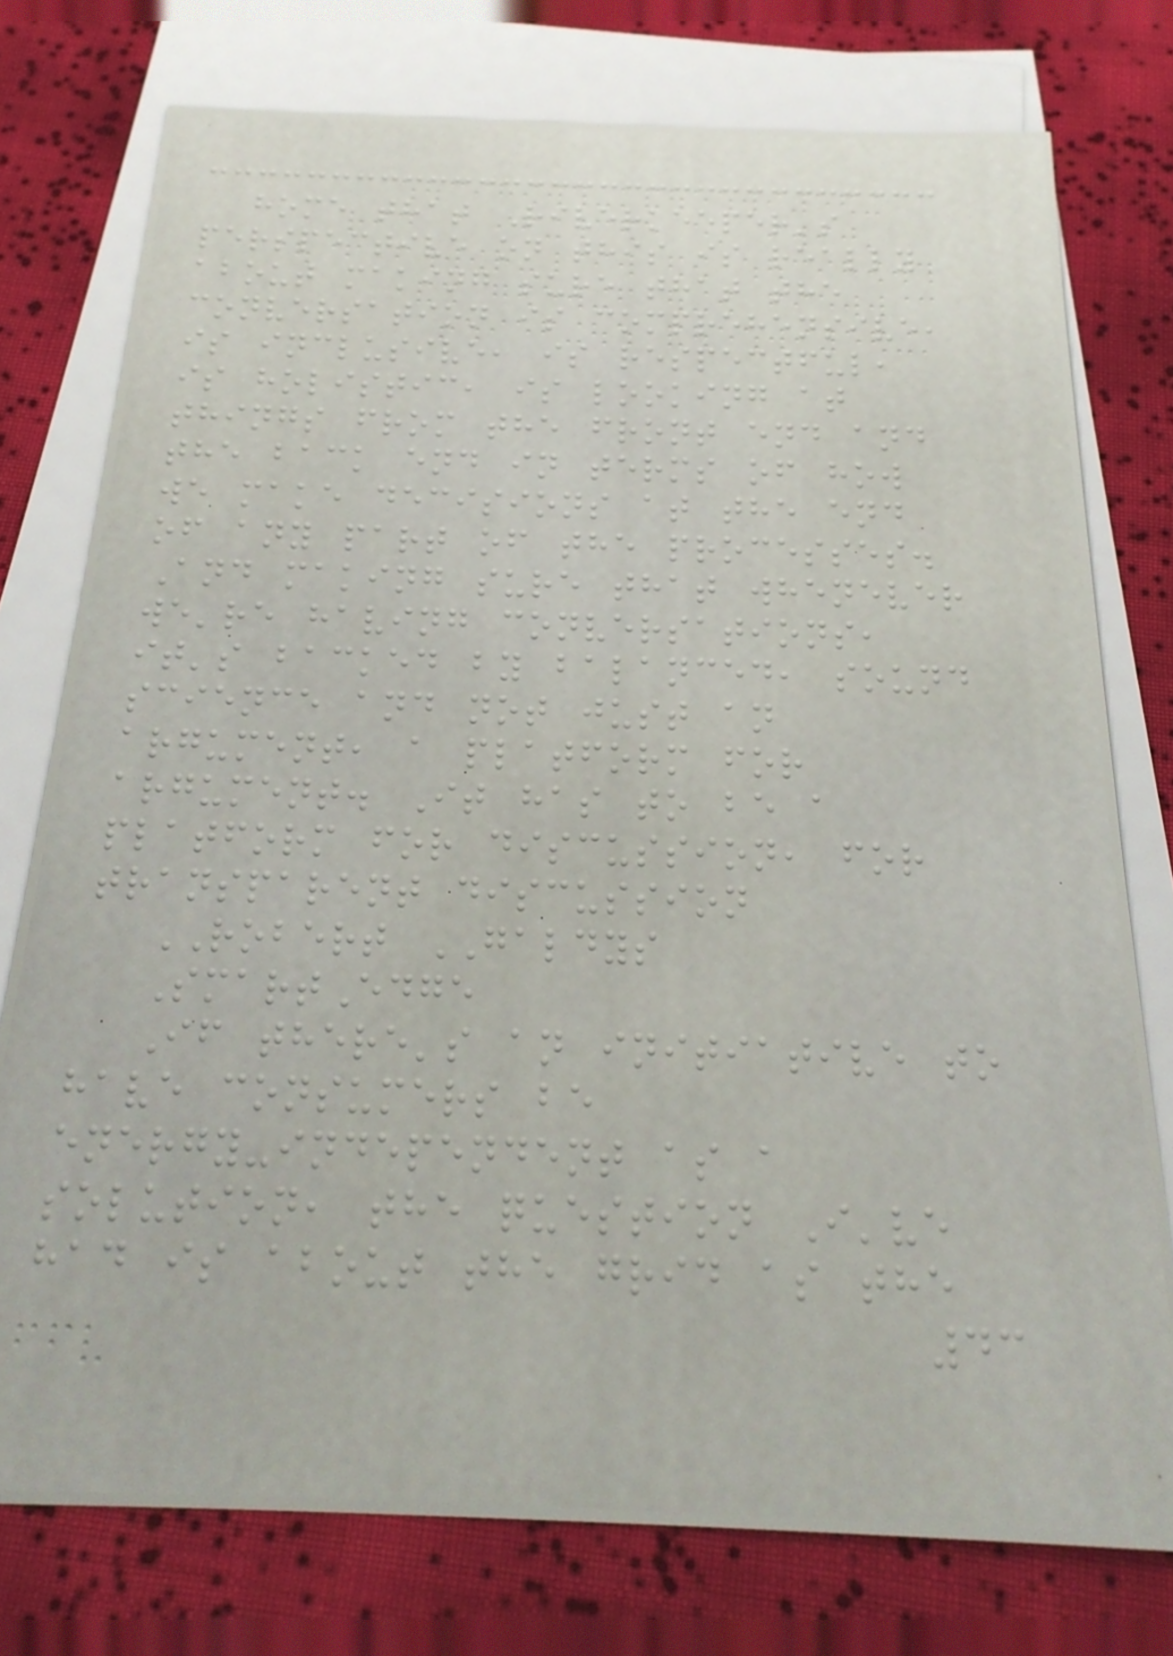home that Riverkeeper's
perspective on this is really
about making sure that the
conversation is comprehensive,
is inclusive, is respectful,
is holistic, is looking at
things from the front end and
the back end in terms of how
we make decisions at the end
of any part of the processes.
And making sure that whenever
we're having conversations,
it's backed by balanced, sound
science and not just an
argument, a platform for
argument. It has to be a
platform for discussion, for
transparent discussion
ROBERT GALDYS
SmartEdge
If there's an initiative to
have consumers be
energy-independent as a
solution, the question I've
had is about the grid as the
43
